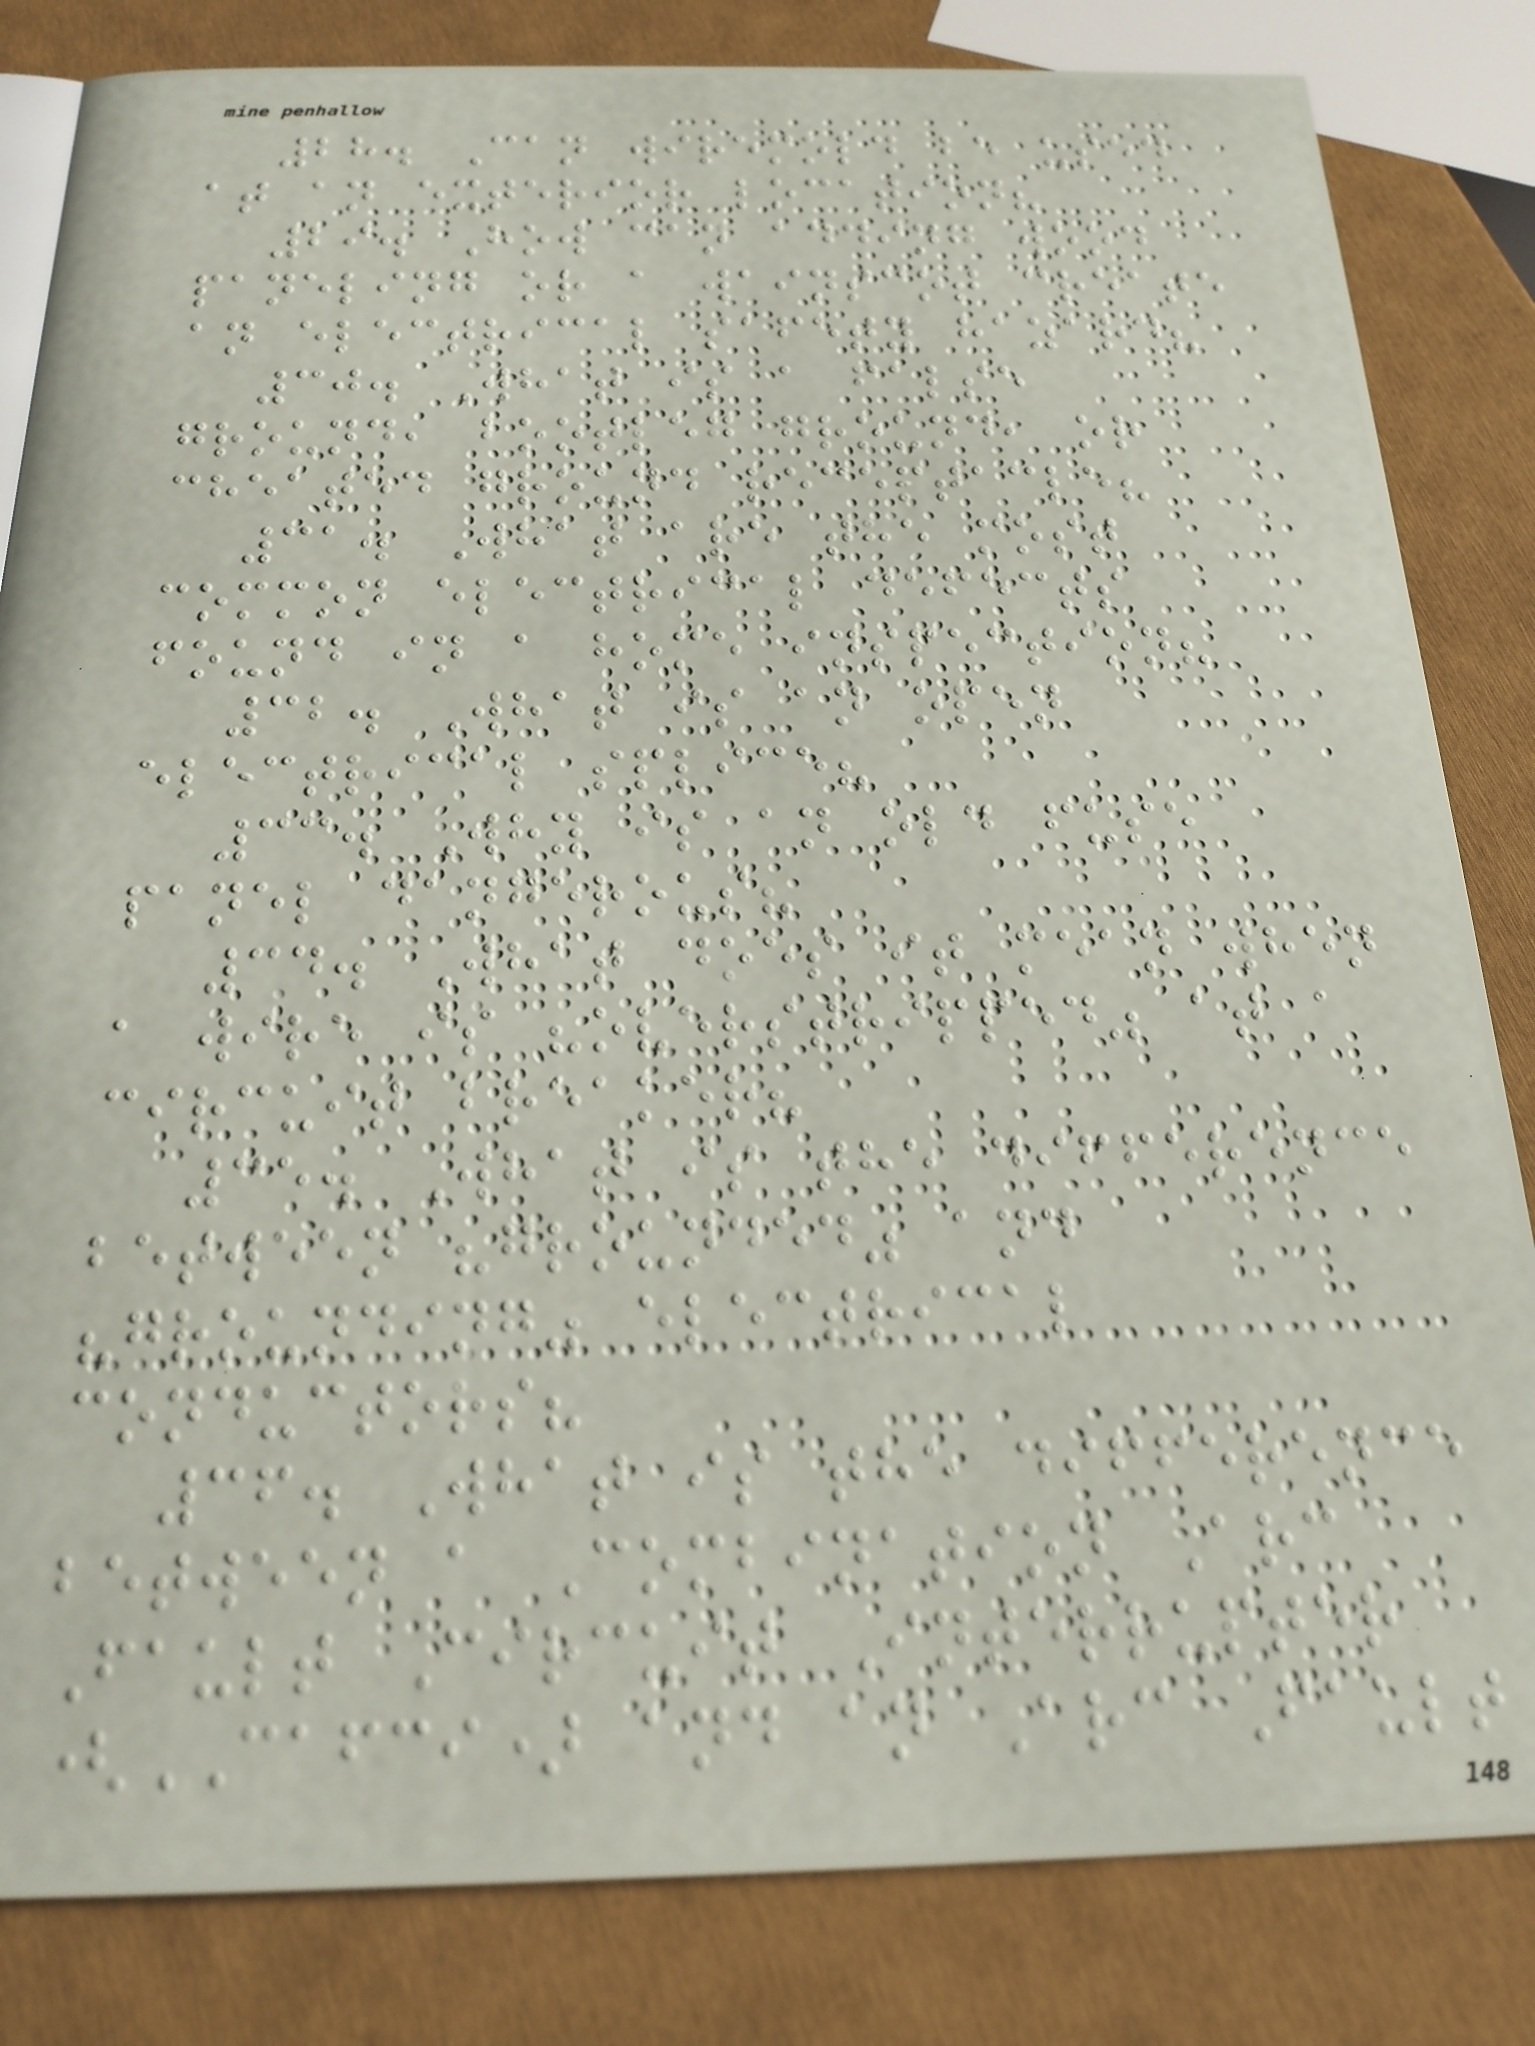28. Can wiremold be used
at an exterior location?
29. How can adding wood
paneling or a wainscot create
an electrical safety hazard?
30. What is a false
ground, bootleg ground, or
cheated ground receptacle?
31. What are the most
common electrical defects
found in a home inspection?
32. What is an open
electrical splice?
33. Why is an old fuse
panel dangerous?
34. What does it mean when
a wire is "overstripped" at a
circuit breaker?
35. What is the difference
between "grounded" and
"grounding" electrical
conductors?
36. What is the difference
between a Combination Arc
Fault Circuit Interrupter
(CAFCI) and an Arc Fault
